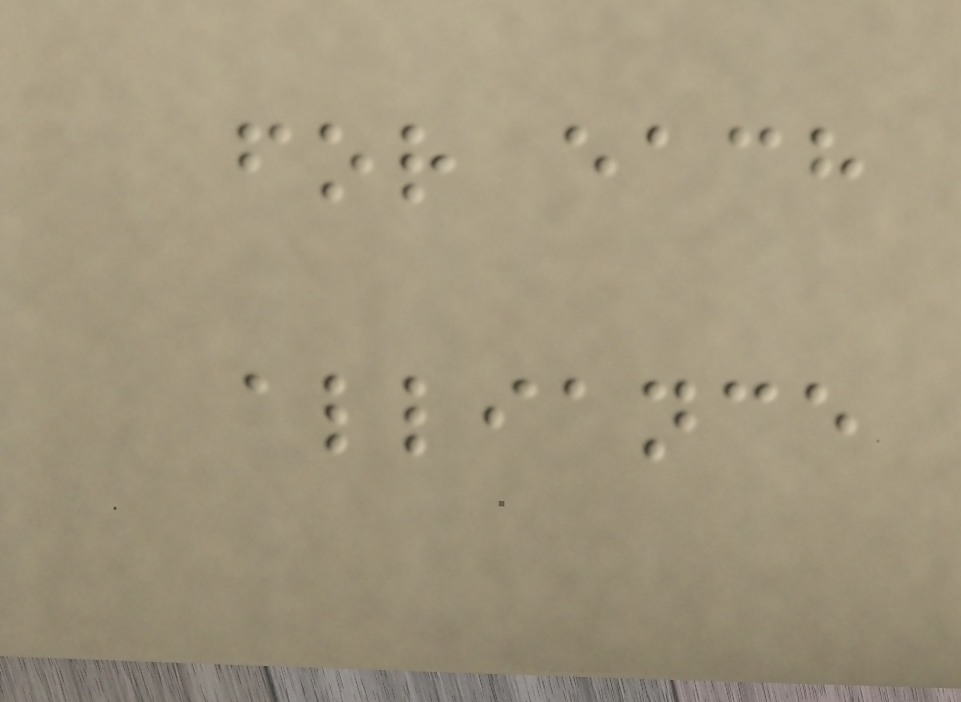for each
alliance
